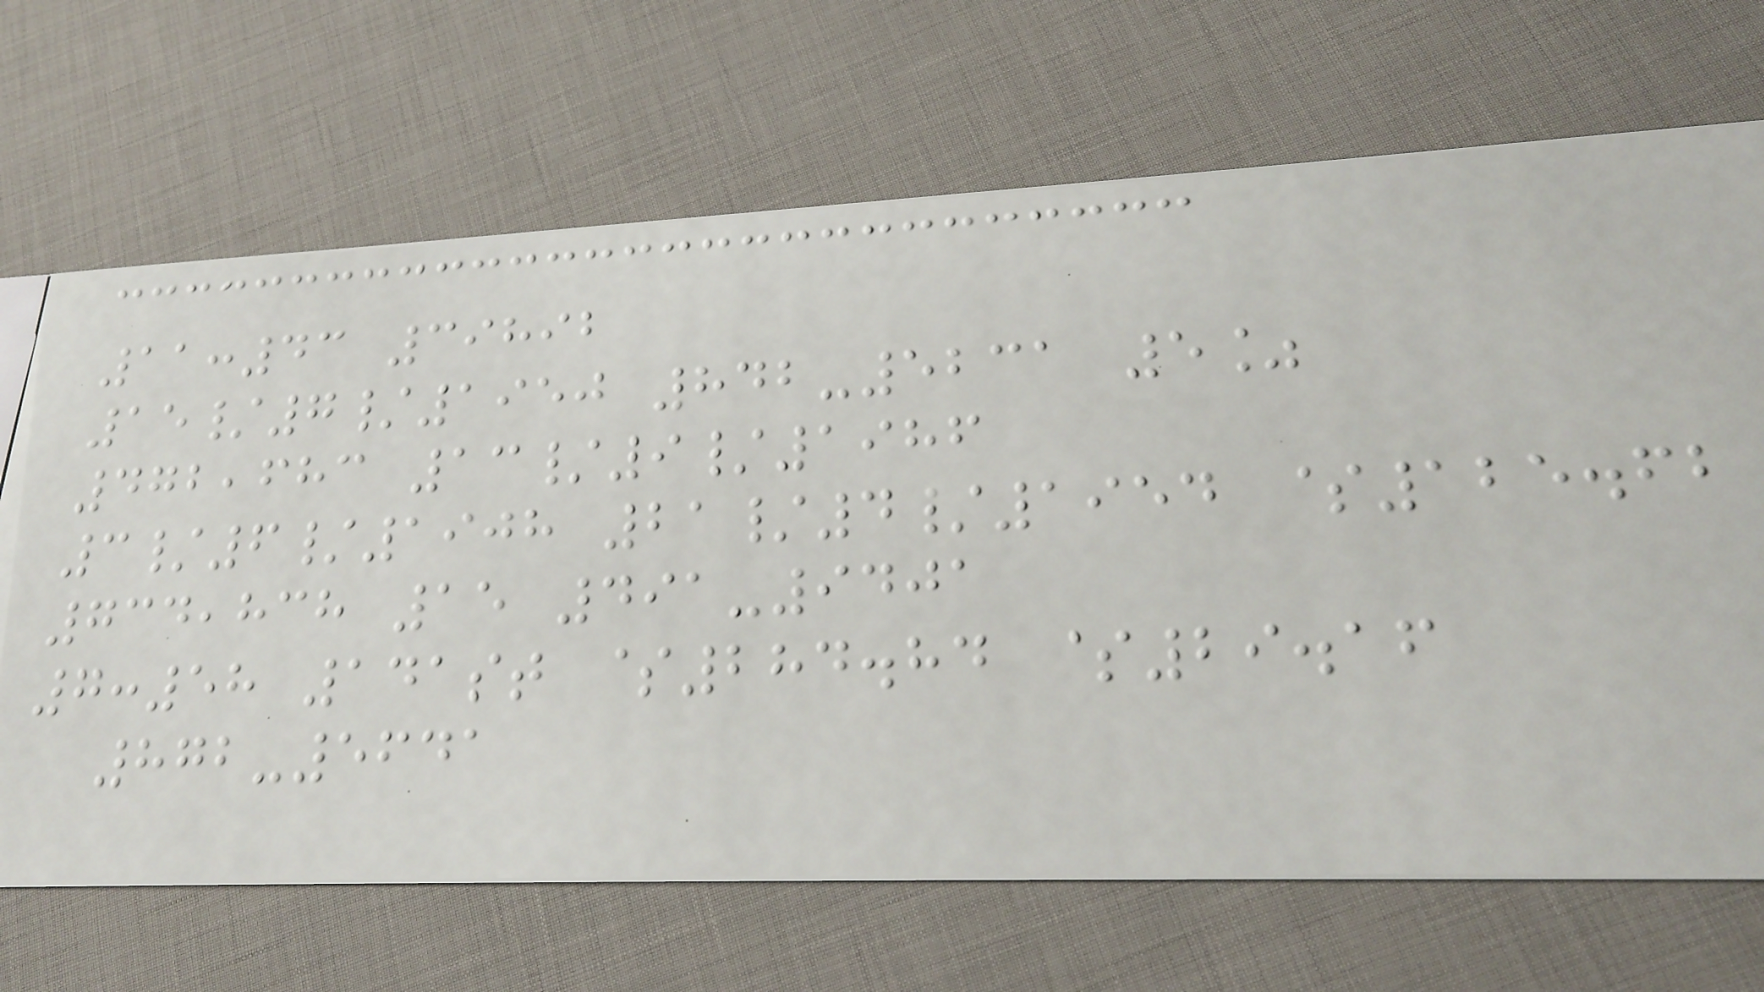11:43 39892
15/7/1950 842-5231 5%
472,683 13/9/1986
3/6/1908 21/4/1954 $125.62
734,838 15 491-9401
7:58 141st $284.84 $29.16
872-5641
